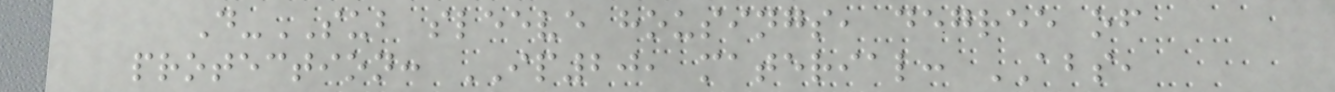D-SUB sleeve housings, degree of
protection: IP20, material: ABS,
